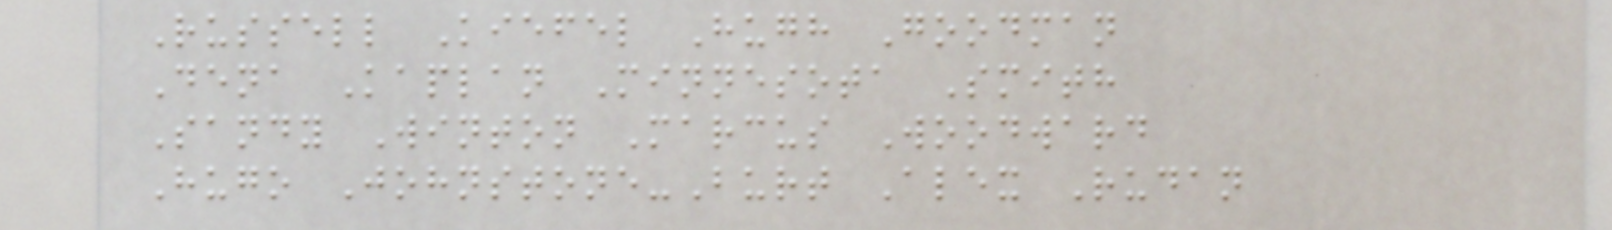Russell Kiefel Hugh Goodman
Dena Kaplan Minnesota Smith
Sandy Winton Marcus Woodward
Hugo Johnstone-Burt Alex Rudan
